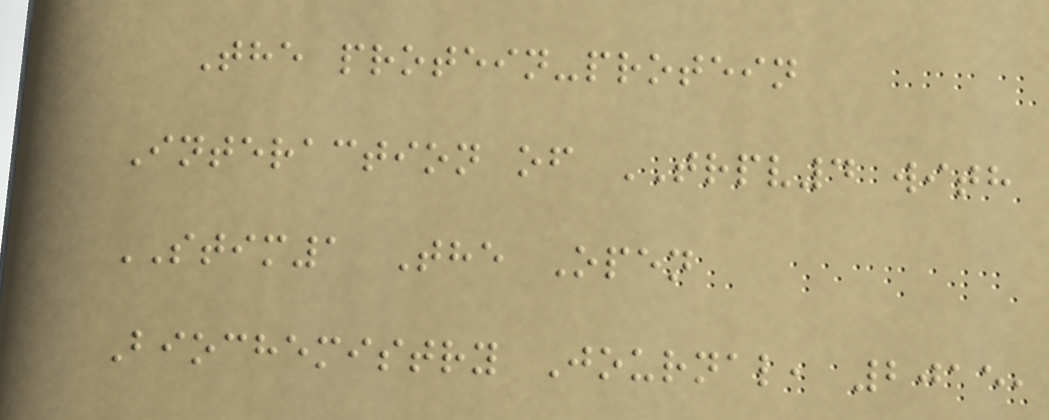The protein-protein
Interaction of TRPV4 with
STIM1 The Open
Biochemistry Journal, 2015,
